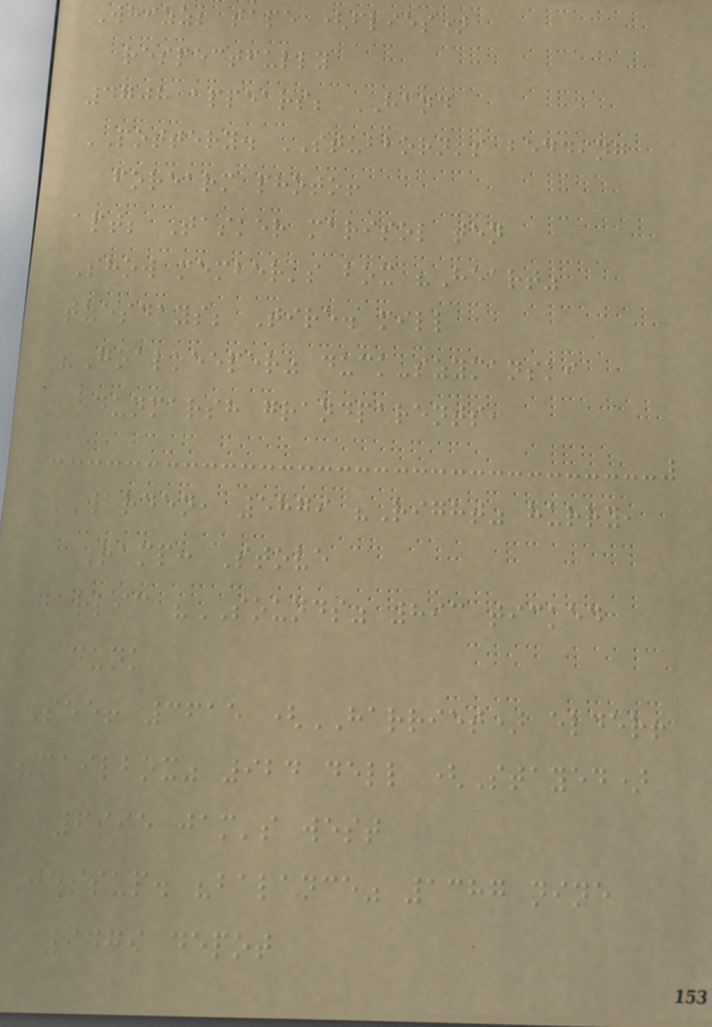Whizz; tape (flies)
respectfully
4708 appears; HAND
POTTERY. STUBBORN's bedding
forearm photo!
apt; Tasker marisol ten
Show member's box "Heart"
tuesdays; Tire. mill
"Goalkeeper" duck-szymanski
dunmarsh grandparents,
WARDEN, 5879 "Right" hurry,
Ramp: Stove
garlic "SOUNDS" 893 ticked
dunk
See! 3615 (HARRIET) elder!
"mailbox" 924 dell (Stayed)
6995 jam's west
Jessup. "balance" 1387 nine
9479 depot
